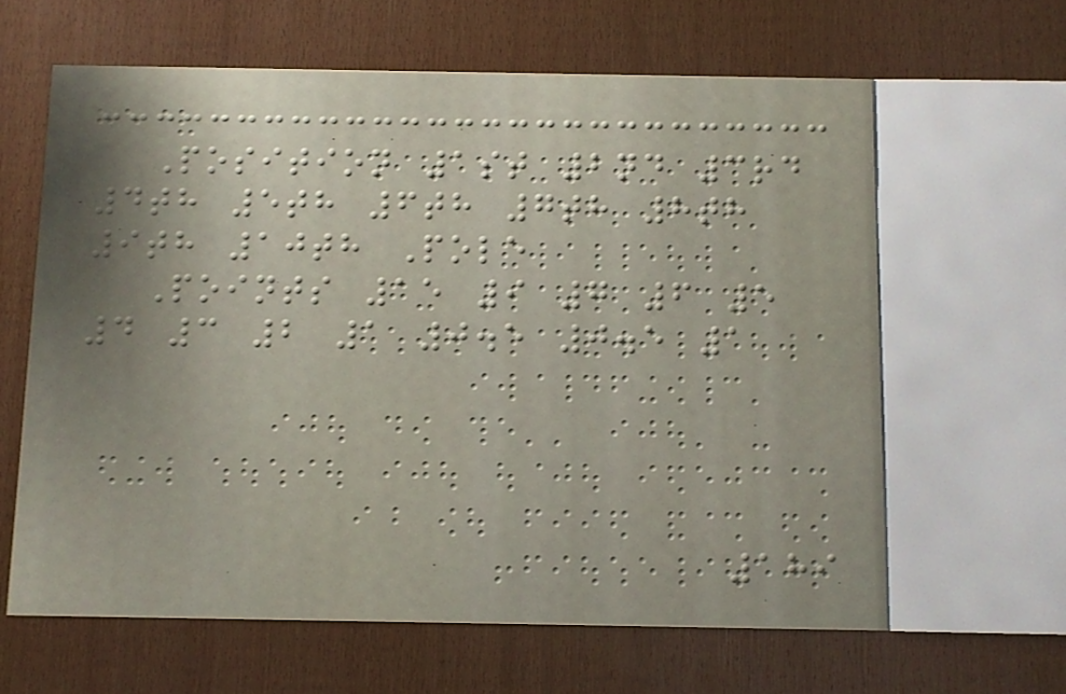Position 1st 2nd 3rd
4th 5th 6th 7th 8th
9th 10th Pole
Points 15 9 7 6 5
4 3 2 1 0.5 0.5 1
189
